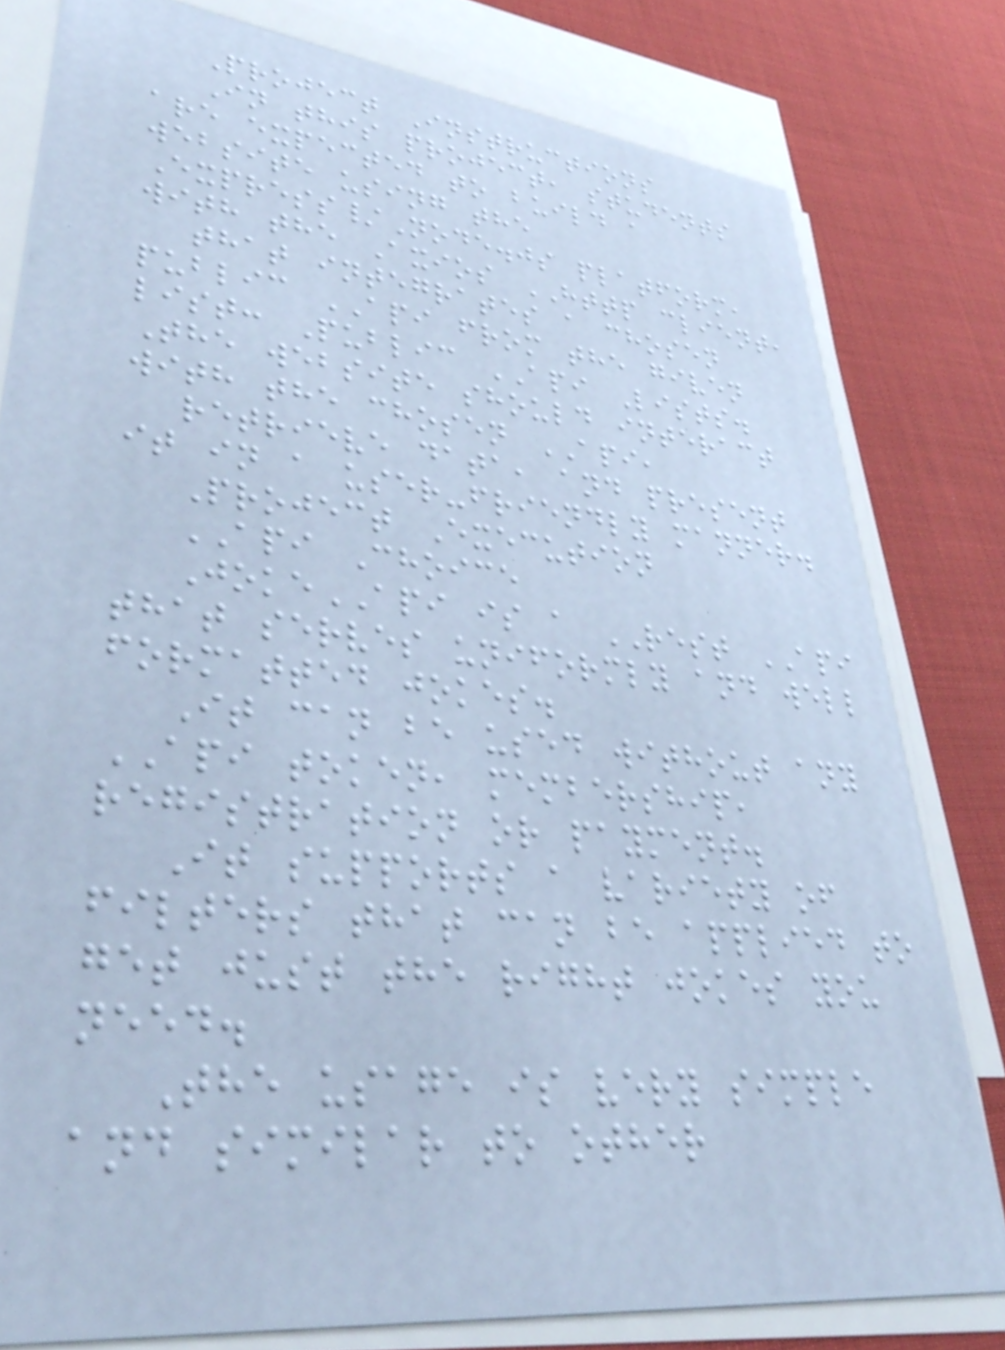Project Instructions
In this project, students
are expected to build a
website using the
Express/Node.js platform,
with the Axios HTTP client,
that integrates a chosen
public API from the given
list: Public API Lists.
The website should interact
with the chosen API,
retrieve data, and present
it in a user-friendly manner.
Project Execution
API Choice
JokeAPI is a REST API
that serves uniformly and well
formatted jokes.
It can be used without any
API token, membership,
registration or payment.
It supports a variety of
filters that can be applied to
get just the right jokes you
need.
The usage is very simple
and similar to other
